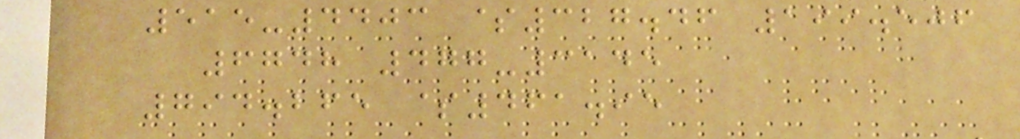515-4403 $327.46 199.506
6748 477-3145
794.265 $461.95
